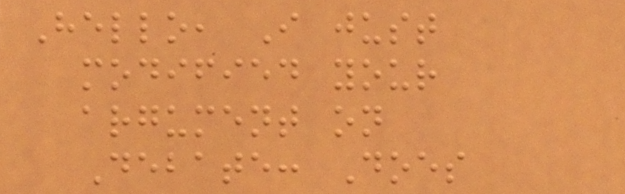Hello, I just
modified your
argument on
Debate: Does
